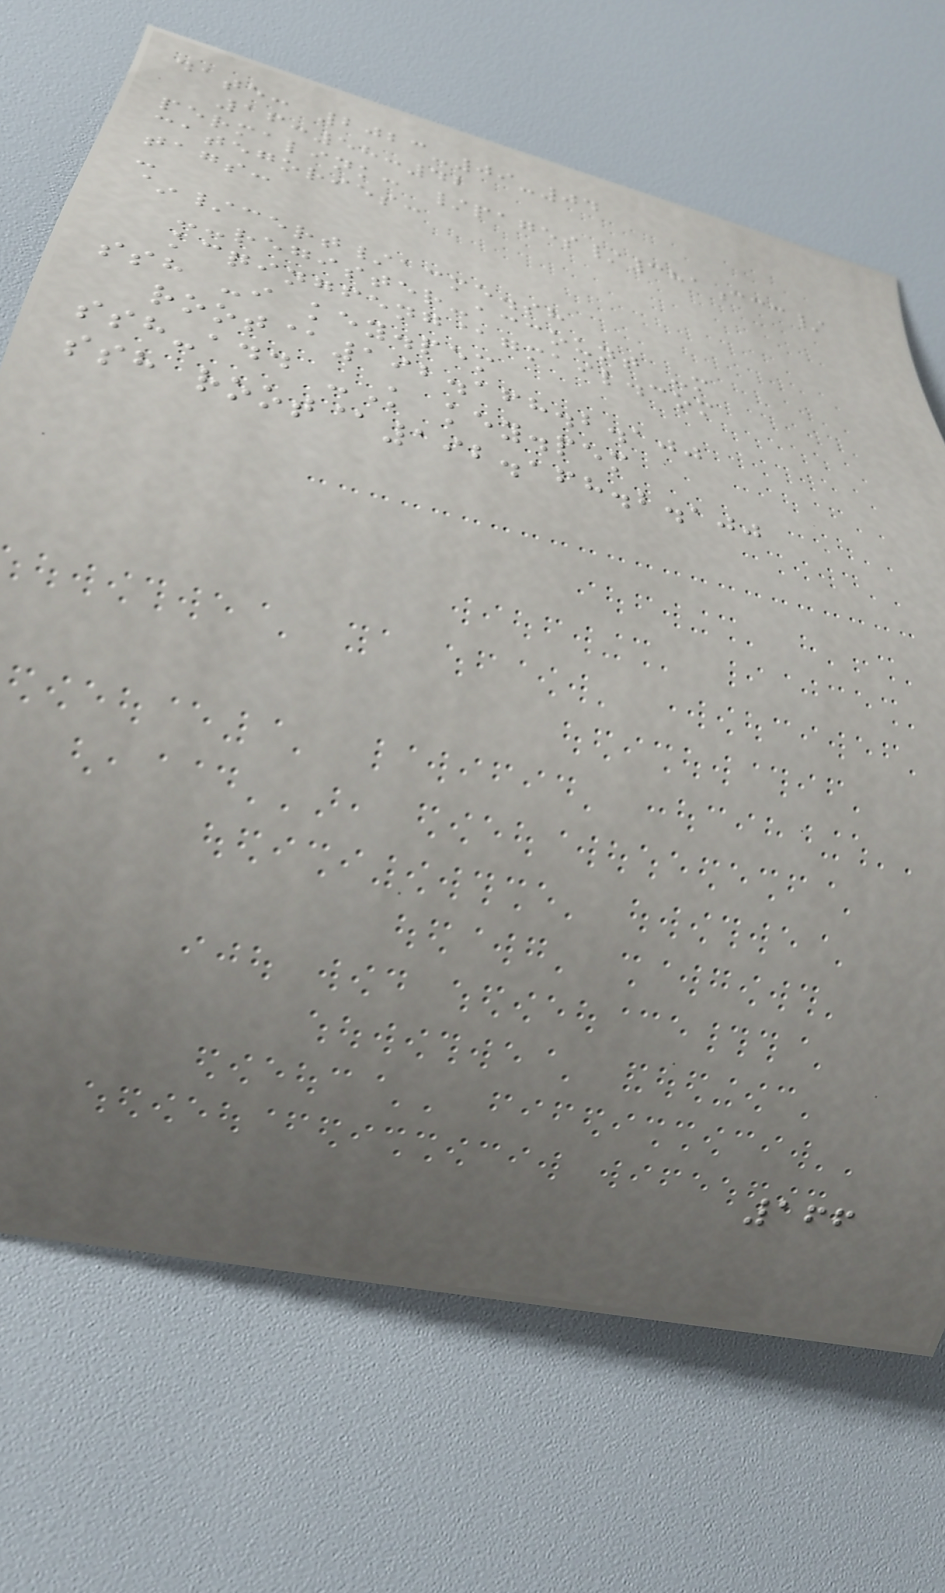date: 2023-09-04
16:58:42
permalink: /pages/381ccc/
categories:
tags:
-
~/cert/acme.sh
--register-account -m
kcqingfeng@gmail.com
ssh -i key.pem
root@192.168.2.100
ssh-add -K key.pem
ssh root@192.168.2.100
166
